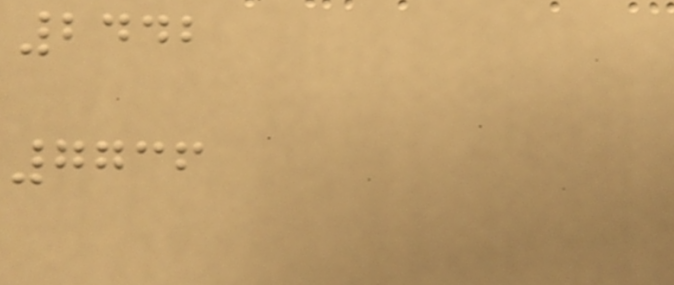2442
7736
